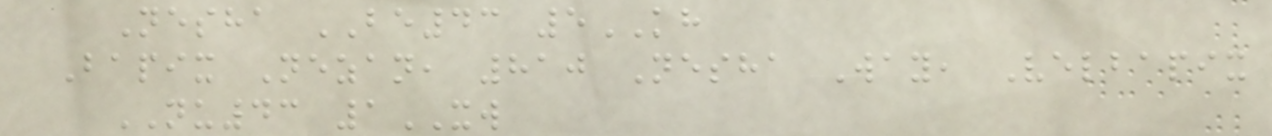Nesha BE43 5KH
Bapix Nezan, 810 Nesha Way, Velbapix
NU43 1XW
